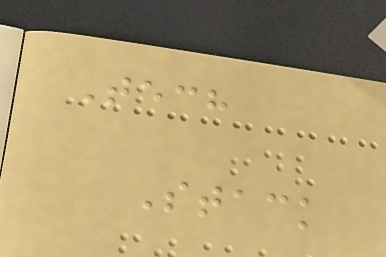Tech
Stack
